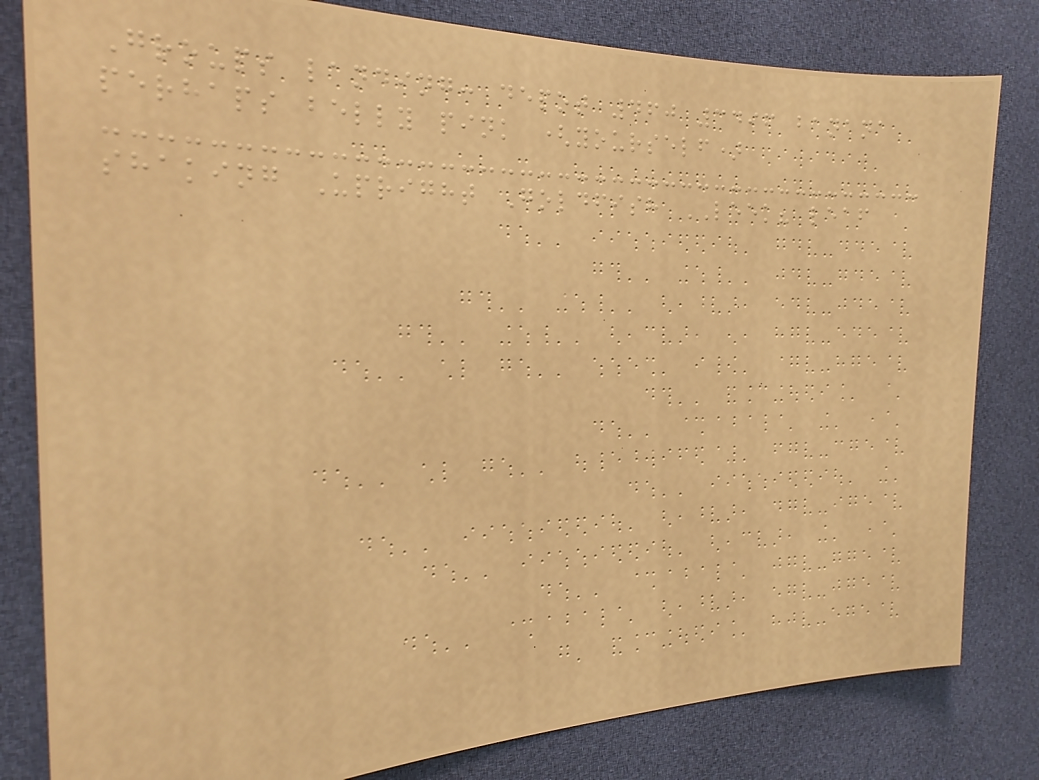Groups landing: depot 460 3496 banana
perhaps belly pink (yourself)
shaking Upright Goldfish LEEK? leaf
